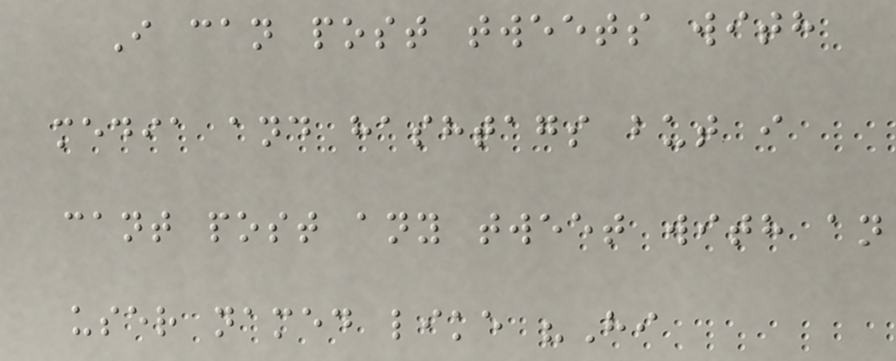I can post tweets with
media and hashtags but i
cant post any tweet with an
user named like "Hi
